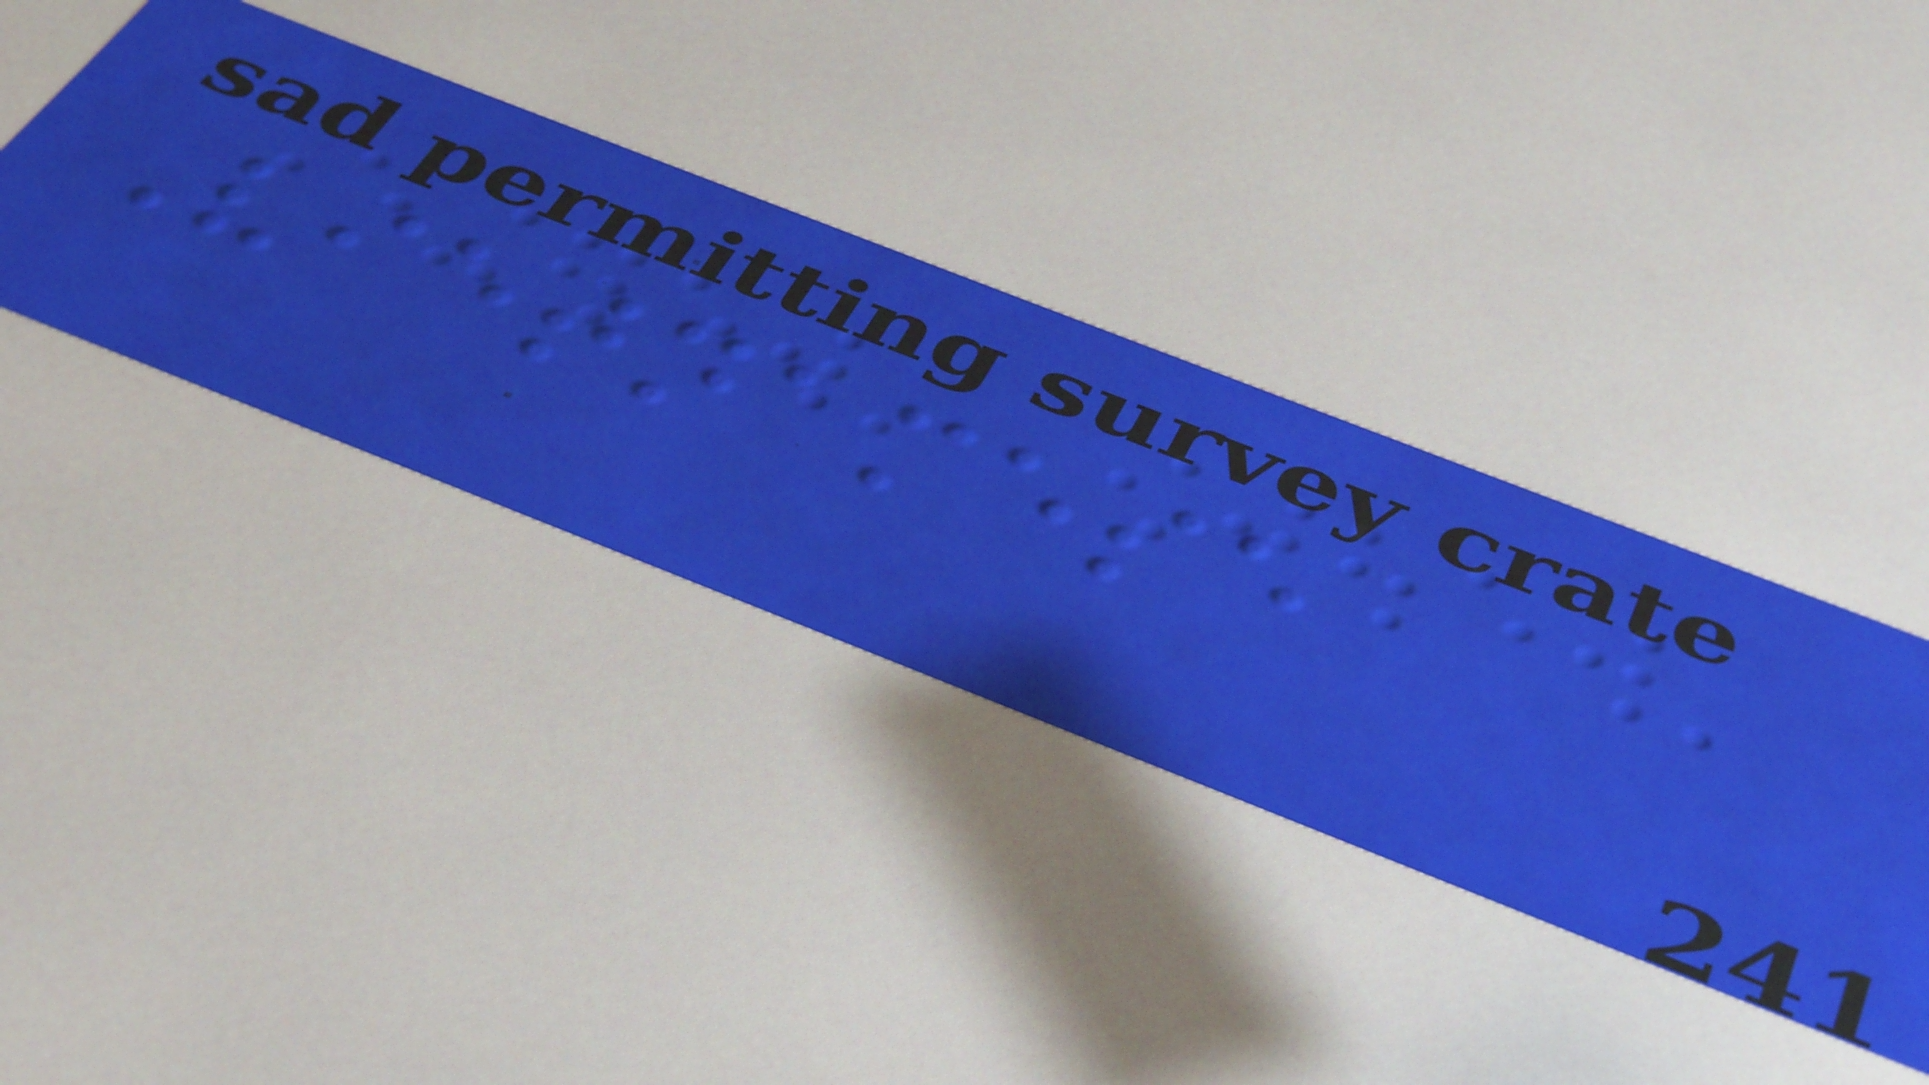Vietnamese
